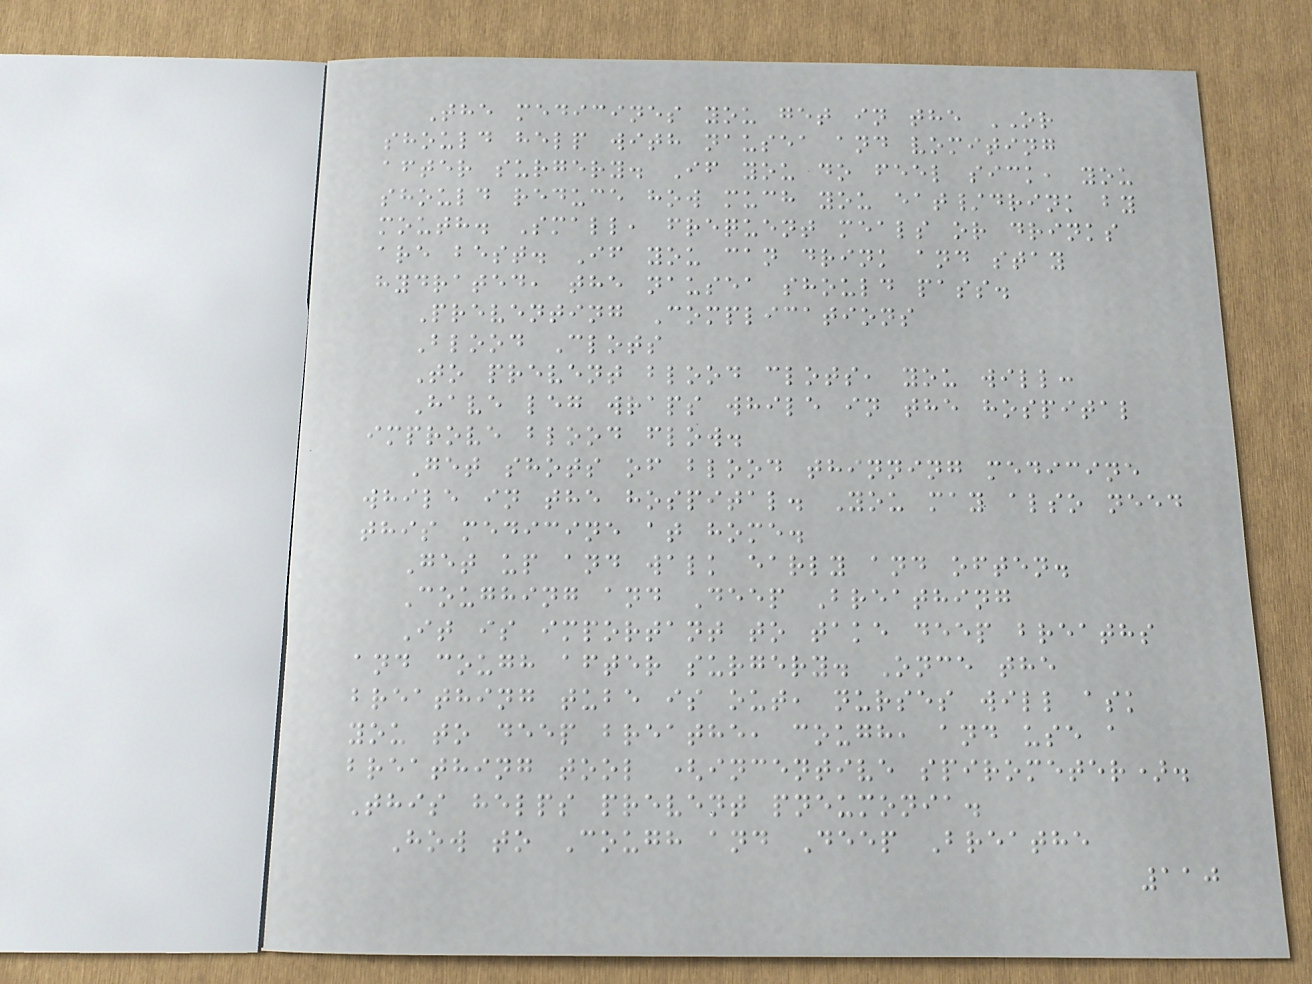The medicines you get in the OR
should help with nausea and vomiting
after surgery. If you do feel sick, you
should reduce how much you eat/drink by
mouth. Small, frequent meals or drinks
are best. If you can drink and stay
hydrated, the nausea should pass.
Preventing Complications
Blood Clots
To prevent blood clots, you will:
Have leg wraps while in the hospital
improve blood flow.
Get shots of blood thinning medicine
while in the hospital. You may also need
this medicine at home.
Get up and walk early and often.
Coughing and Deep Breathing
It is important to take deep breaths
and cough after surgery. Once the
breathing tube is out, nurses will ask
you to deep breathe, cough, and use a
breathing tool (incentive spirometer).
This helps prevent pneumonia.
How to Cough and Deep Breathe
110
